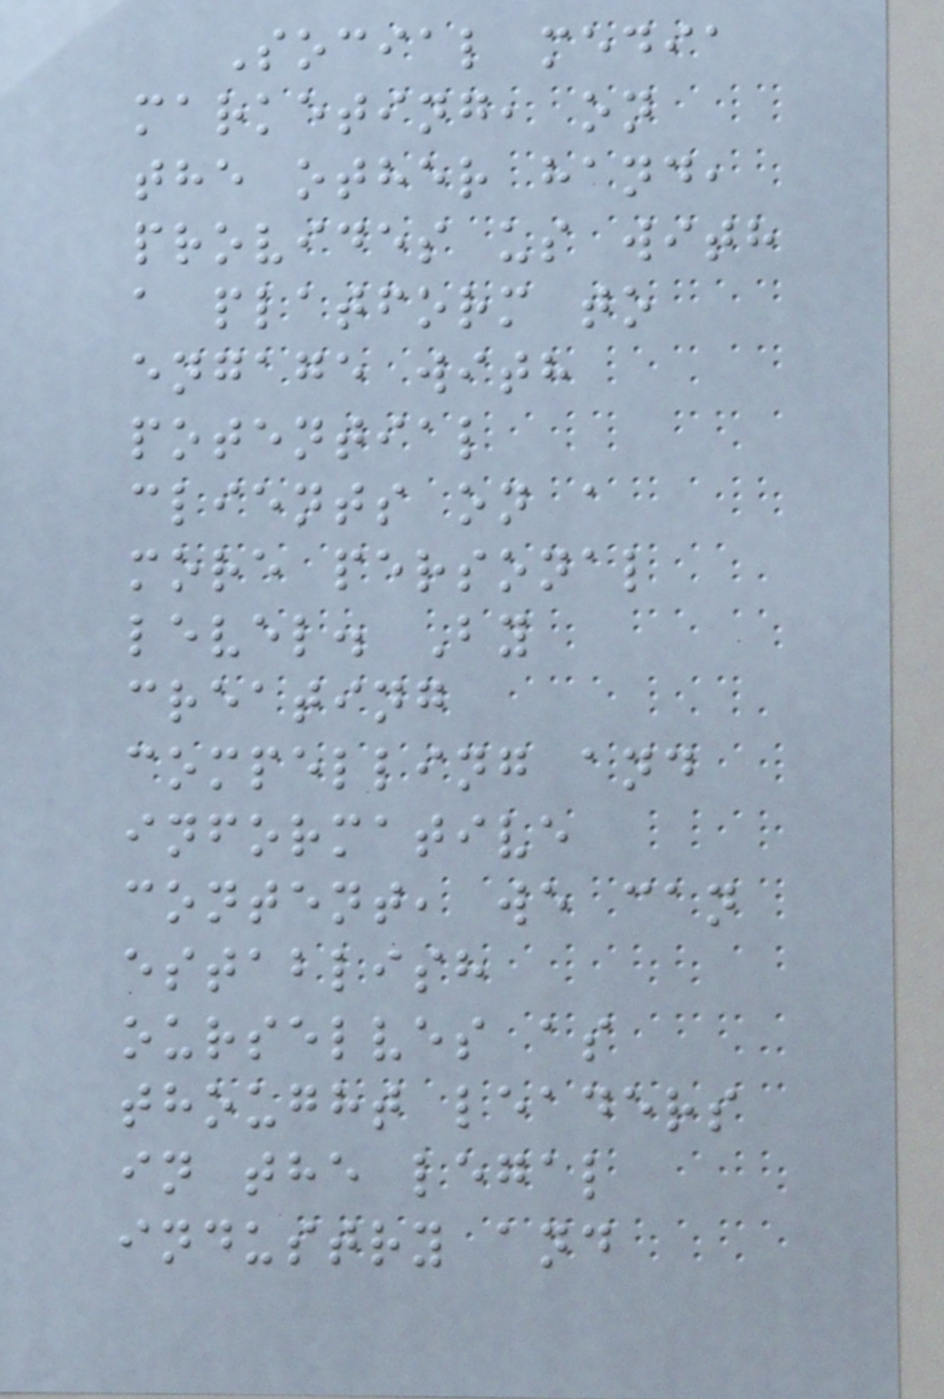Social media
marketing, on
the other hand,
provides us with
a platform to
engage with
potential
clients on a
more personal
level. By
creating
compelling and
informative
content, we can
establish
ourselves as
thought leaders
in the legal
industry and
